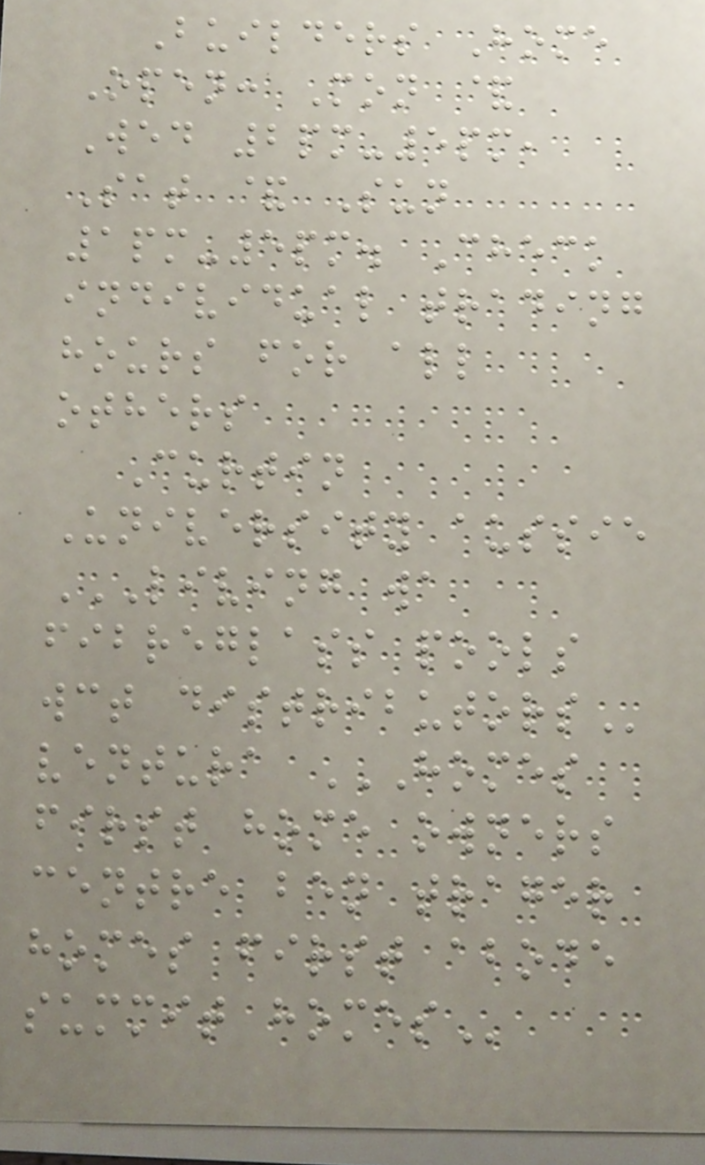Builders Home
Open: Mon &
Wed 2pm-5pm,
Sat & Sun
1pm-5pm. Check
individual trading
hours for all
others
Curtin
University aussie
LIVING WA
FIBREGLASS POOLS
WCT DISTRIBUTORS
ventura HOMES
FIRST HOME OWNERS
CENTRE BEN TRAGER
HOMES FIRST ABODE
SUMMIT HOMES
